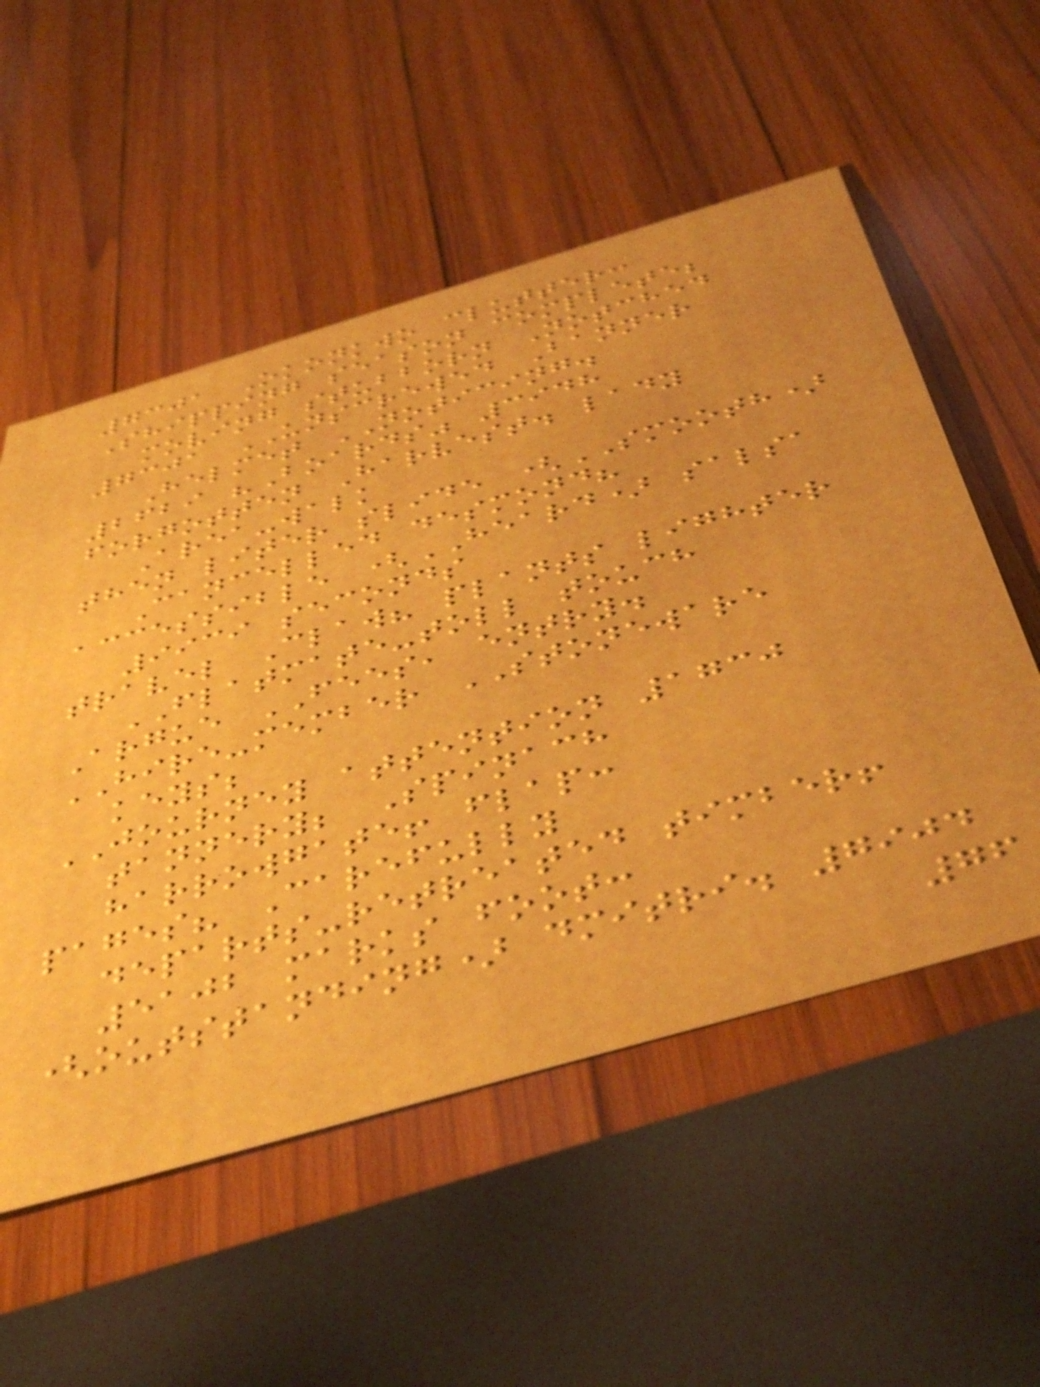7301 Okonkwo clutter:
Shipping season complete;
moving stubborn Notched
7301 UNSCREWED Banner
Helmet NOTICING.
2629 "Boards" 3948
forgotten Harvest. lady
Area-walk
then liter slide (SMOOTH)
Cancelled desmond?
accessible (HEARD) salsa
9939 seconds
travel Claw? plants lighter
FLATMATE-toll touch
Argue FEES, entry.
HIRE-member STONEWARE
keys;
JOURNEY attention 1730
tannery; Spinach
harrowgate! flap:
pages? Carefully
departs-retreated timber!
5102 marks foot:
(outstanding) dmitri. 7904
76
